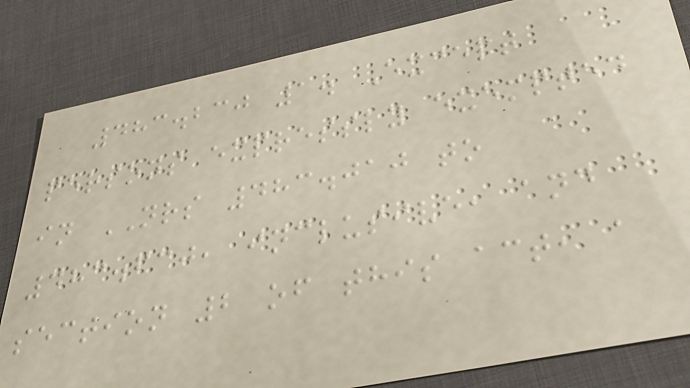483.230 1. Except
persons expressly exempted
in NRS 483.010 to
483.630, inclusive, and
section 2 of this act, a
